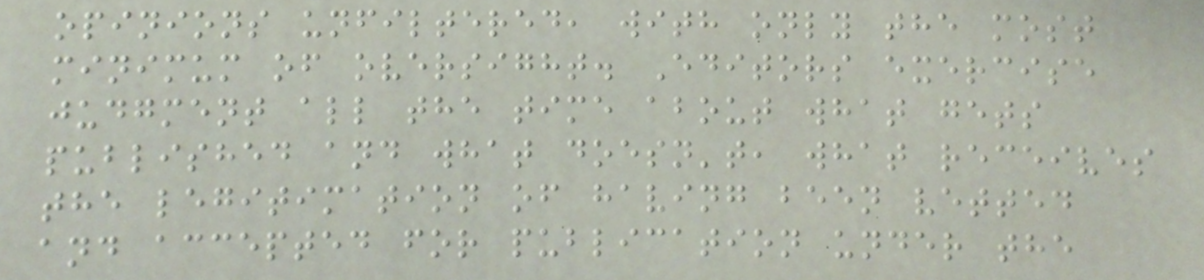opinions unfiltered, with only the most
minimum of oversight. Editors exercise
judgment all the time about what gets
published and what doesn't, what receives
the legitimation of having been vetted
and accepted for publication under the
